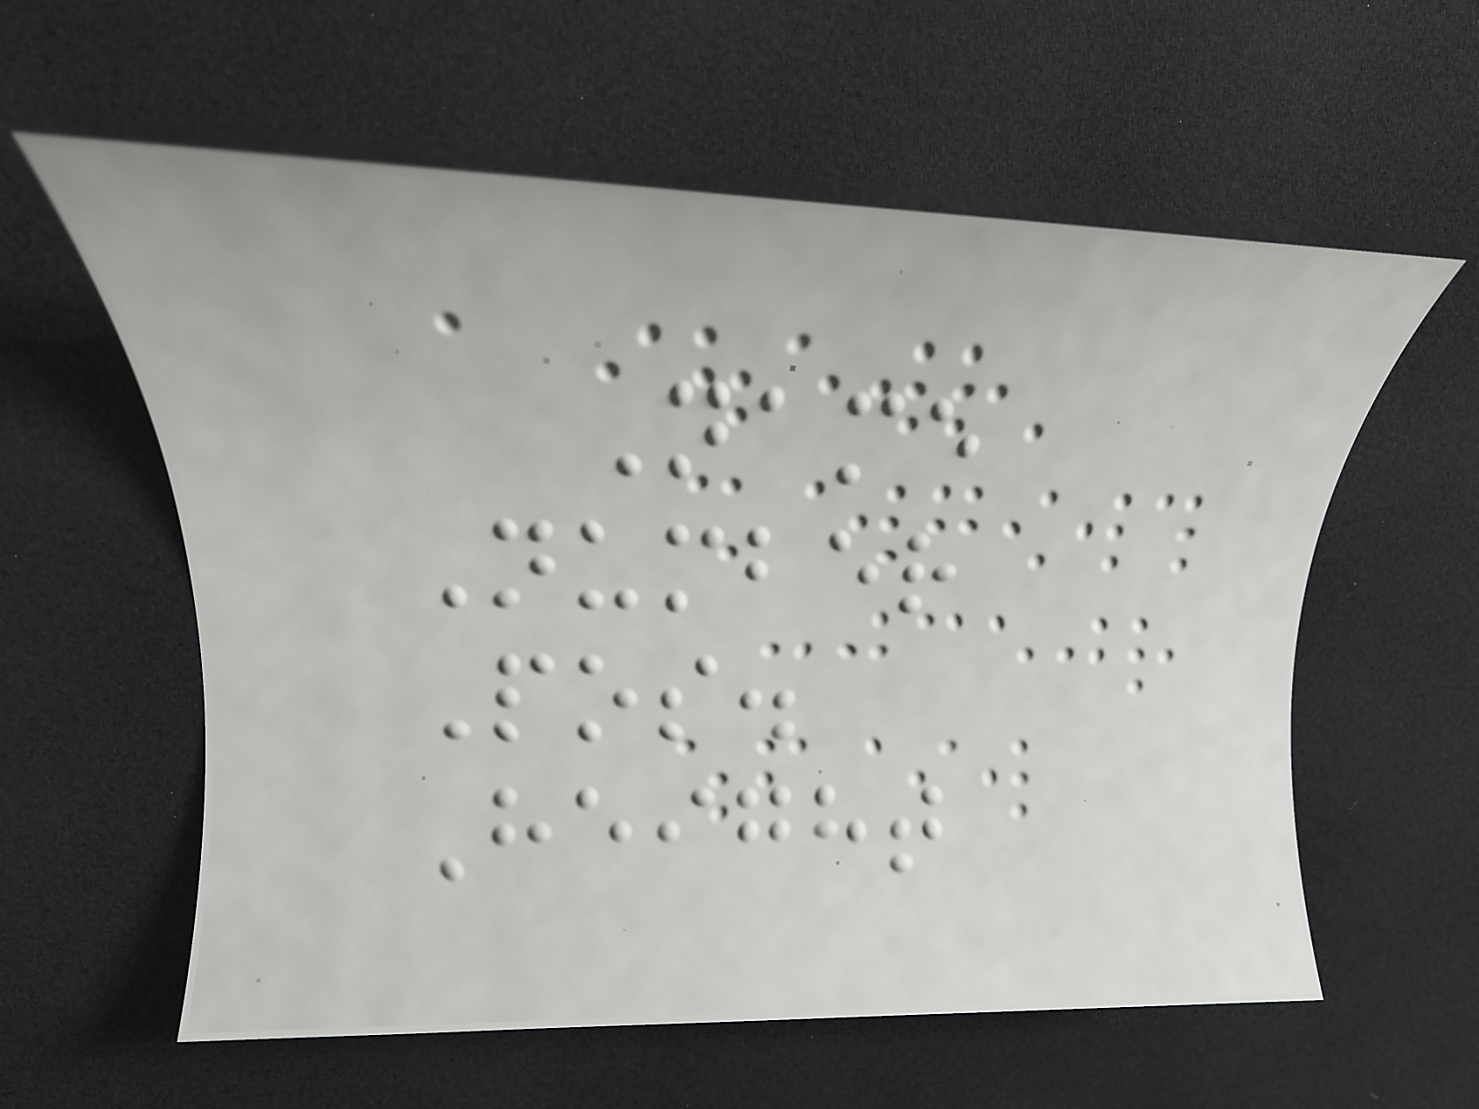Name
Number
Pos.
Height
